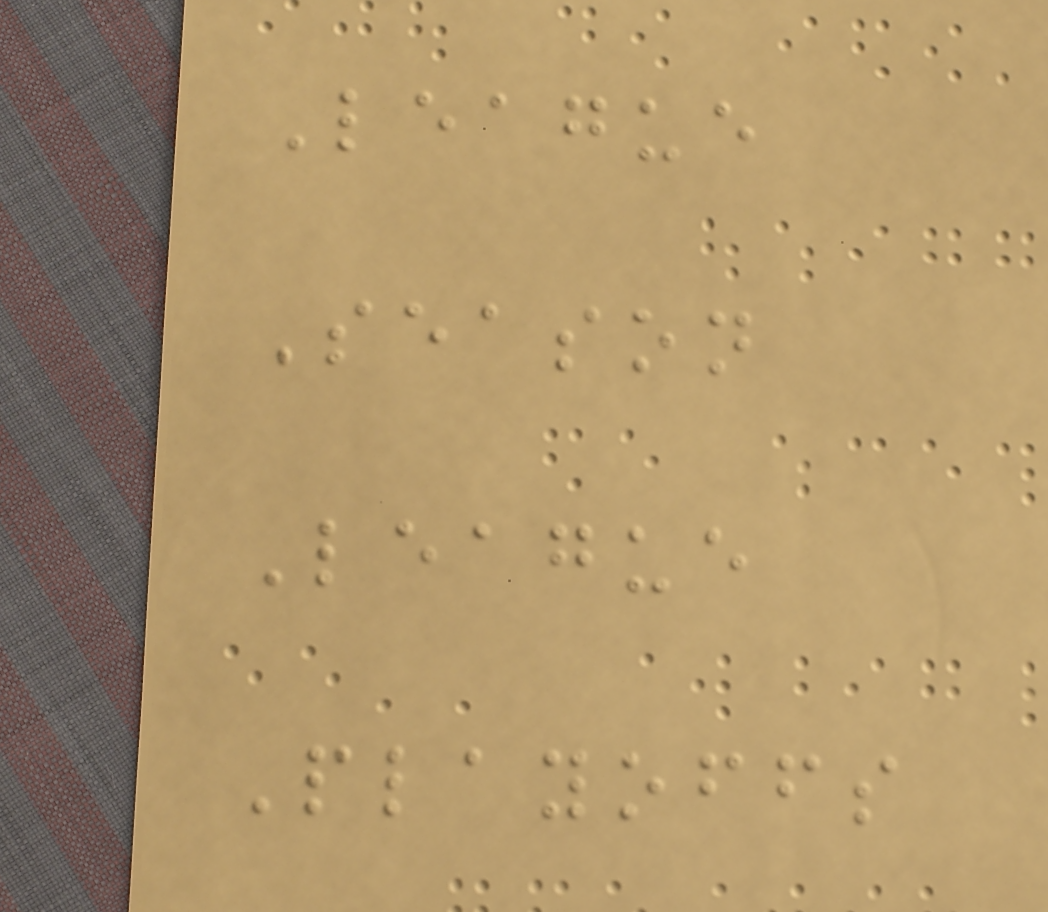League
Season
League
Playoffs
